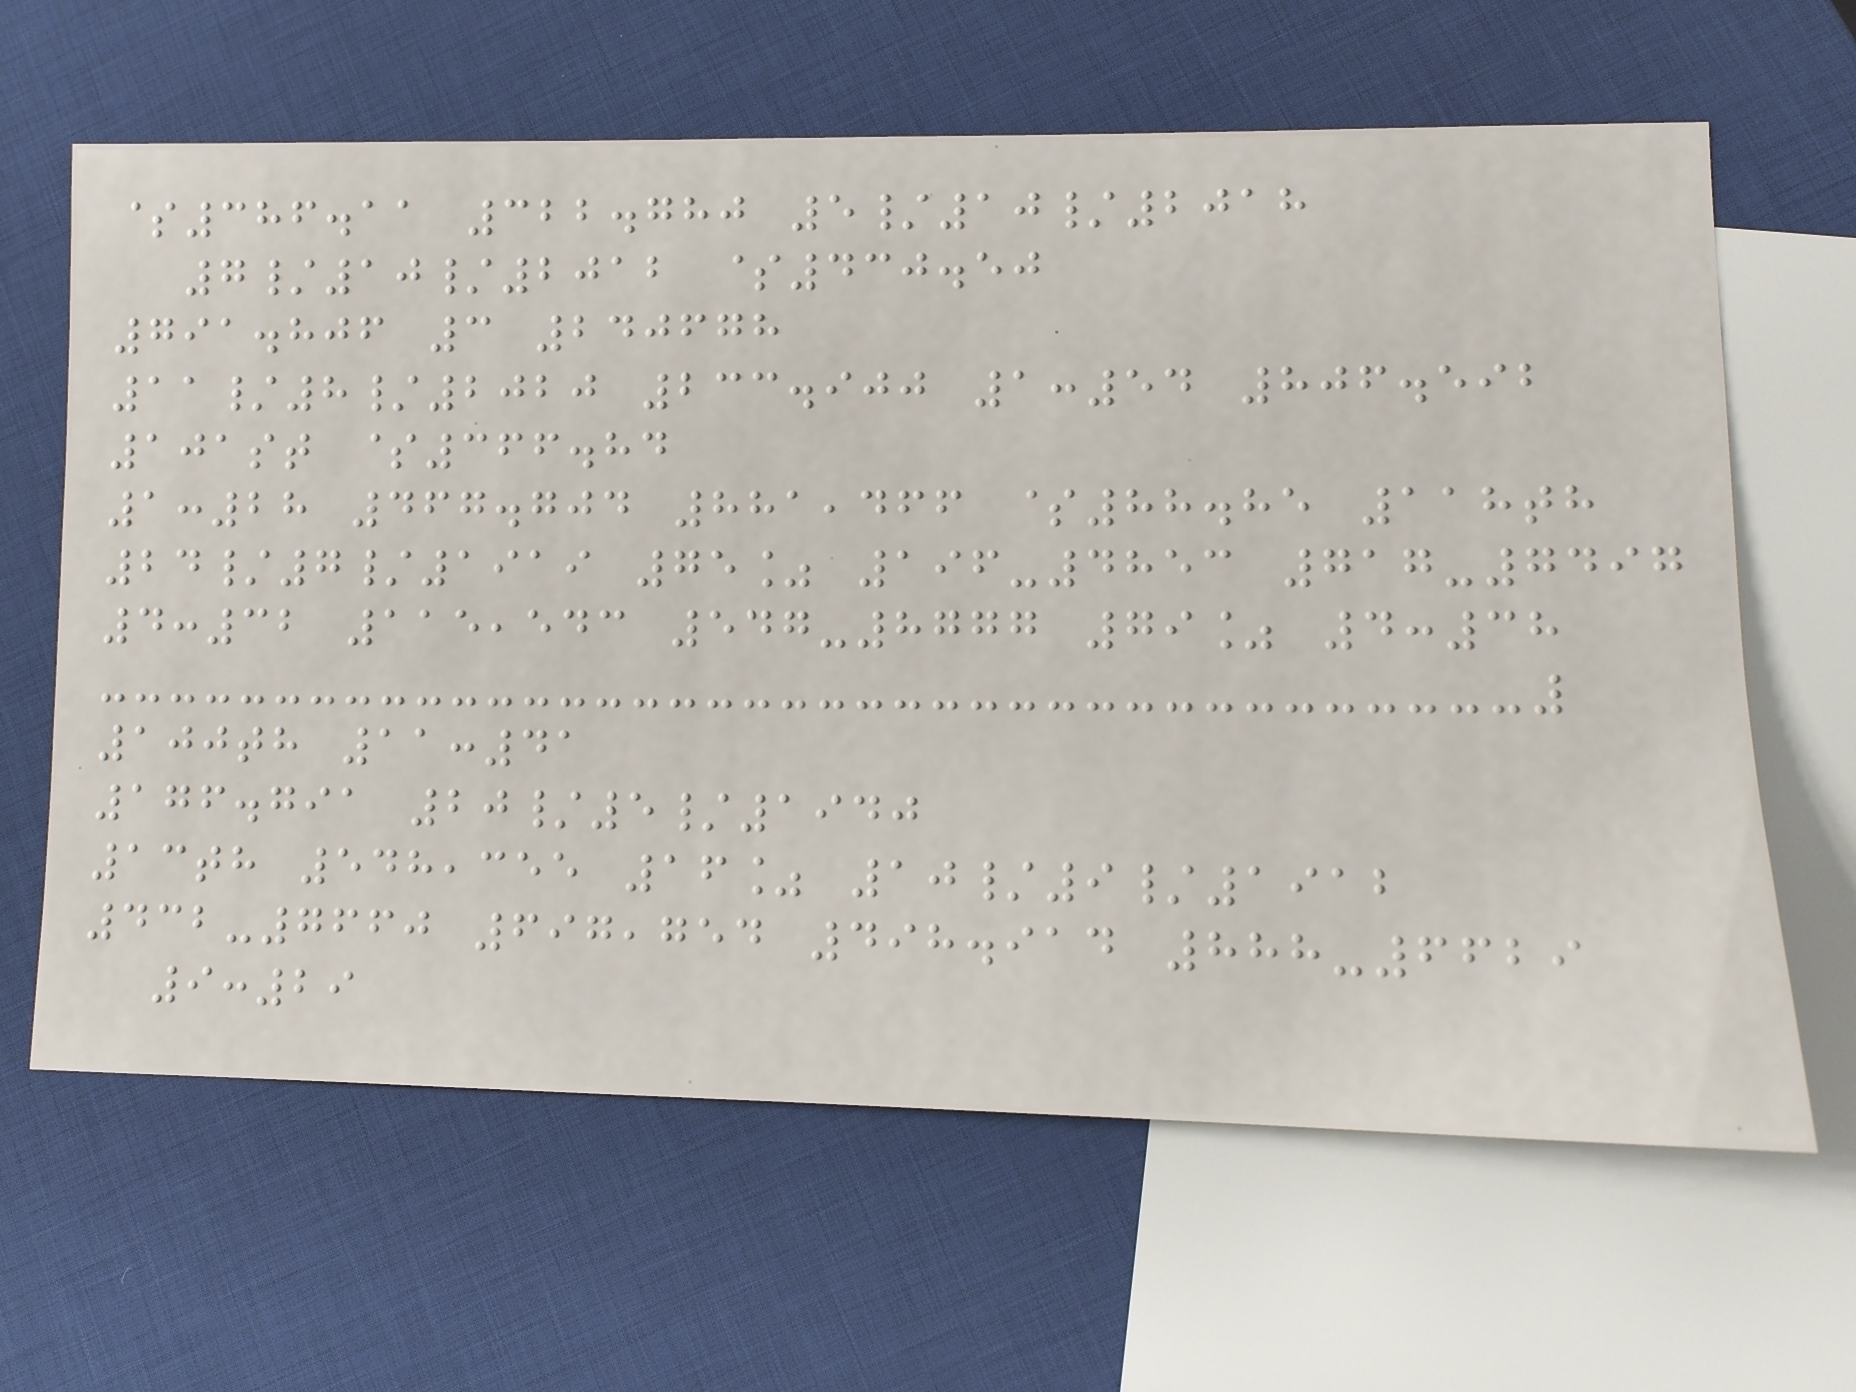$386.11 322.780 5/10/2018
7/10/2012 $430.50
791.806 3 240678
11/8/2020 233.900 1:54 806.592
101st $366.84
1:28 467.704 881,466 $88.85 118th
24/7/1919 75% 196-4853 717-7497
4:32 115,543 547-8777 79% 4:38
100th 11:41
176.791 20/5/1940
13th 548,355 16% 10/9/1912
432-7660 697,754 498.914 888-6629
9:29
